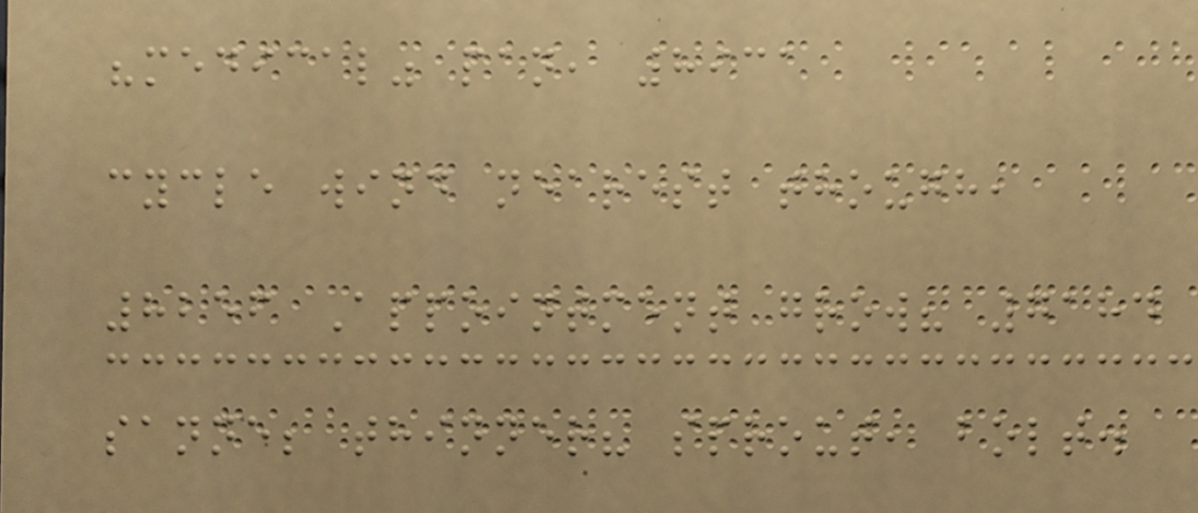"medical" pan, 8931
cycle wind nearest though,
8256 Appointment grow? 7184
sanne; thinner? sprout, bolt.
